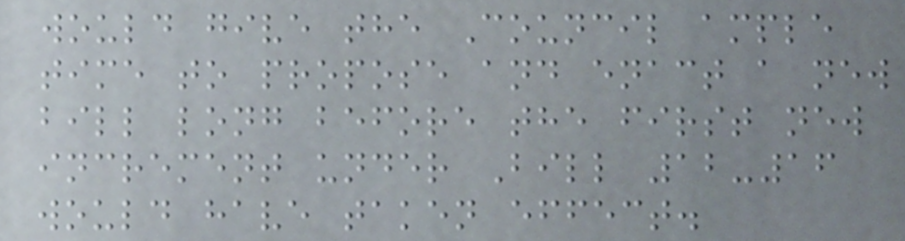would give the Council ample
time to propose and enact a new
bill long before the first new
increment under Bill 12-16
would have taken effect.
